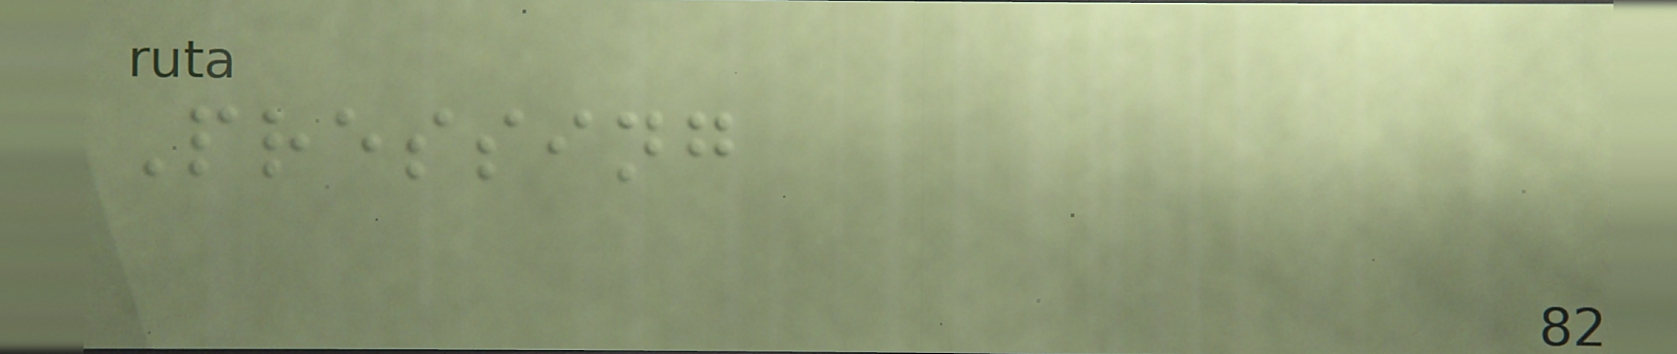Pressing
